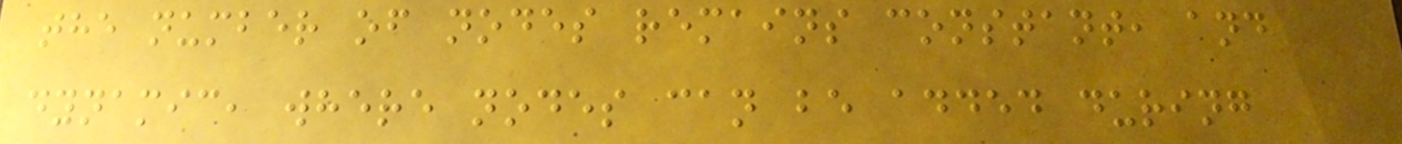the number of nodes remains constant, and
dynamic, where nodes can be added during
